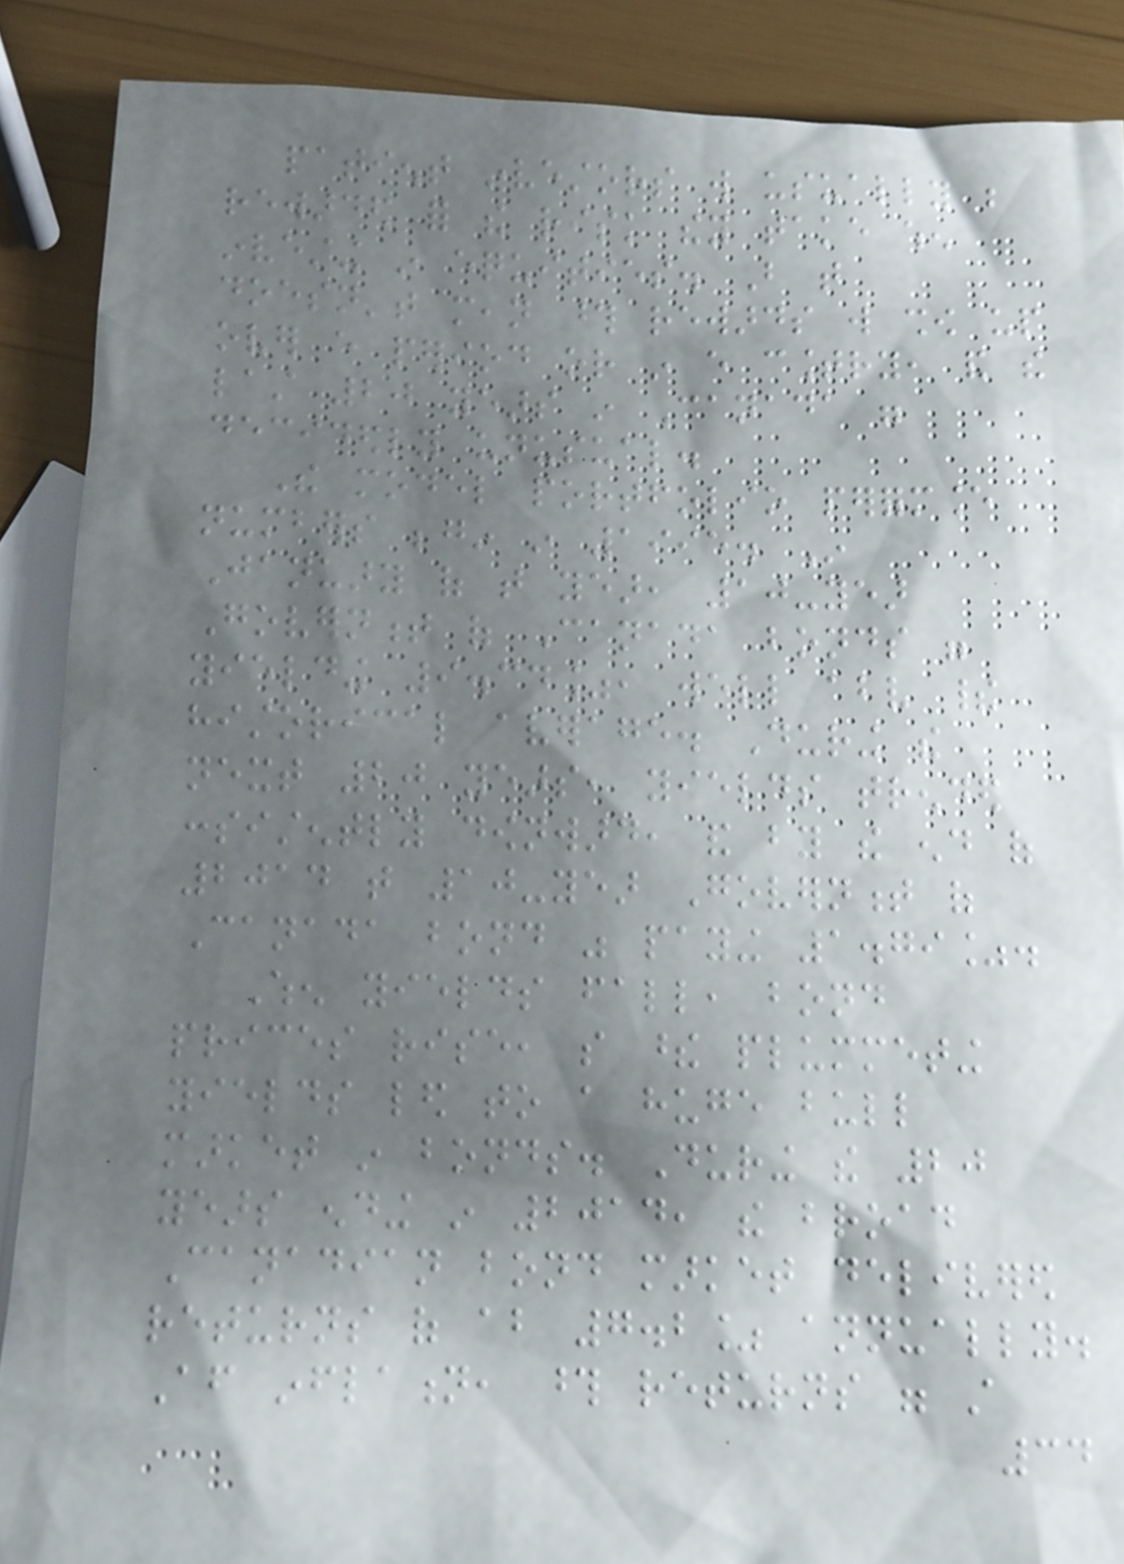patient investors will usually be
rewarded for the risk they take when
investing in equities. But that
doesn't mean those rewards will show up
over every period or in every country, and the
last 20 years in Canada were
decidedly unusual.
The model portfolio performance
numbers begin in 1995. In
January of that year, 10-year
Government of Canada bonds were
yielding 9.34%, well above their
historical average. During the
next 20 years, yields trended
consistently downward, and by the end of
2014 that 10-year Government of
Canada bond was paying 1.79%.
When yields fall, bond
prices rise, so these plummeting
yields led to a huge bull
market in bonds. During the 20
years ending in 2014, the broad
Canadian bond market delivered
returns of about 7.2% annually.
After inflation, those returns were still
34
